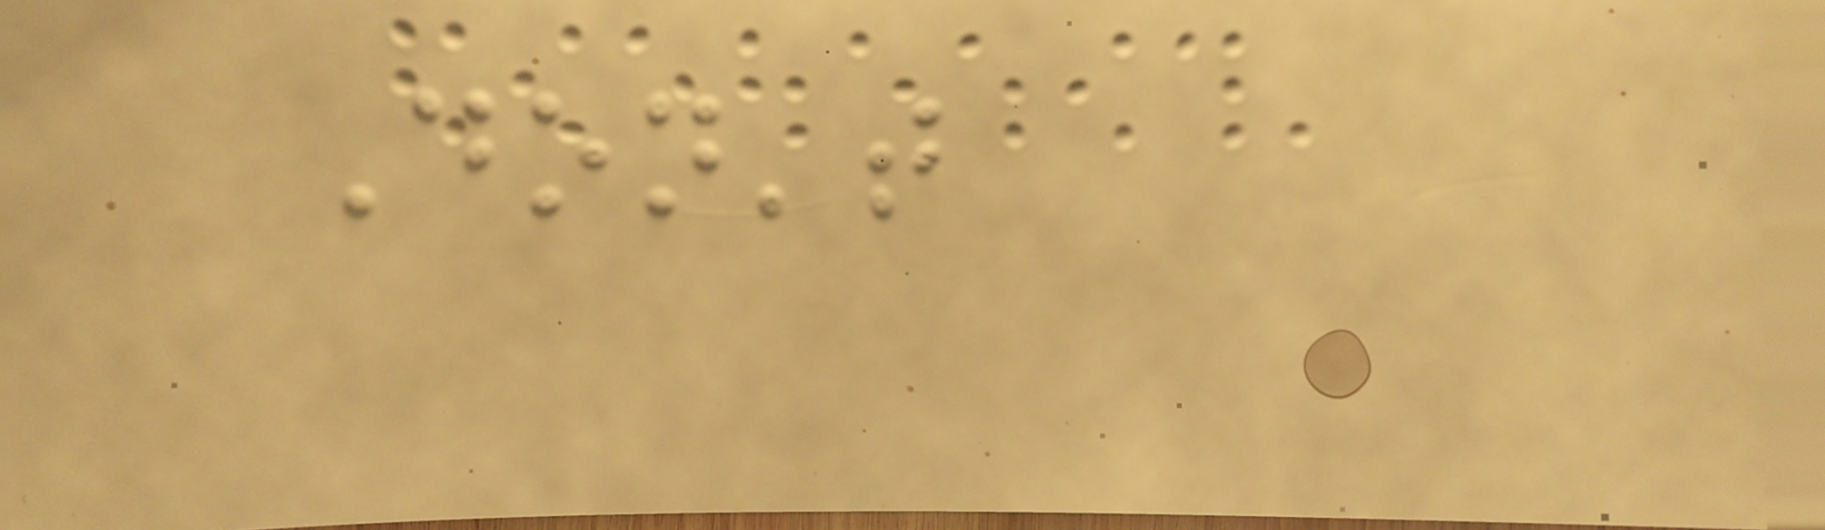Don't
